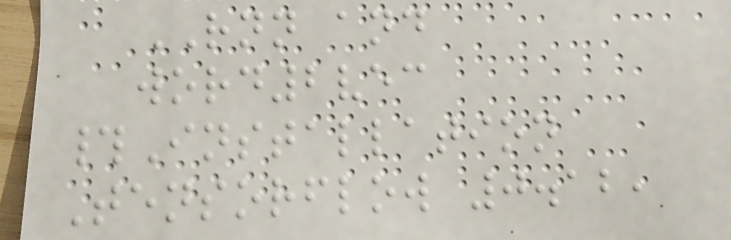RNN and
word2vec
#Installation
Tensorflow 0.12,
